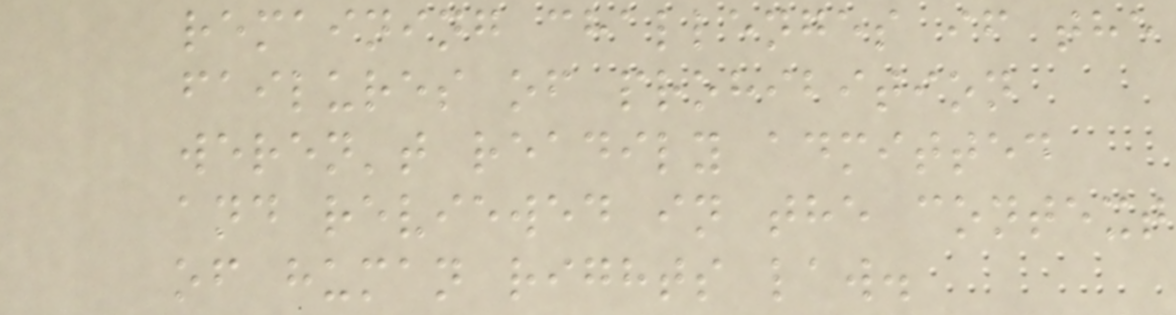remaining challenges if the
failures of prohibition
weren't readily admitted
and reviewed in the context
of human rights law.
